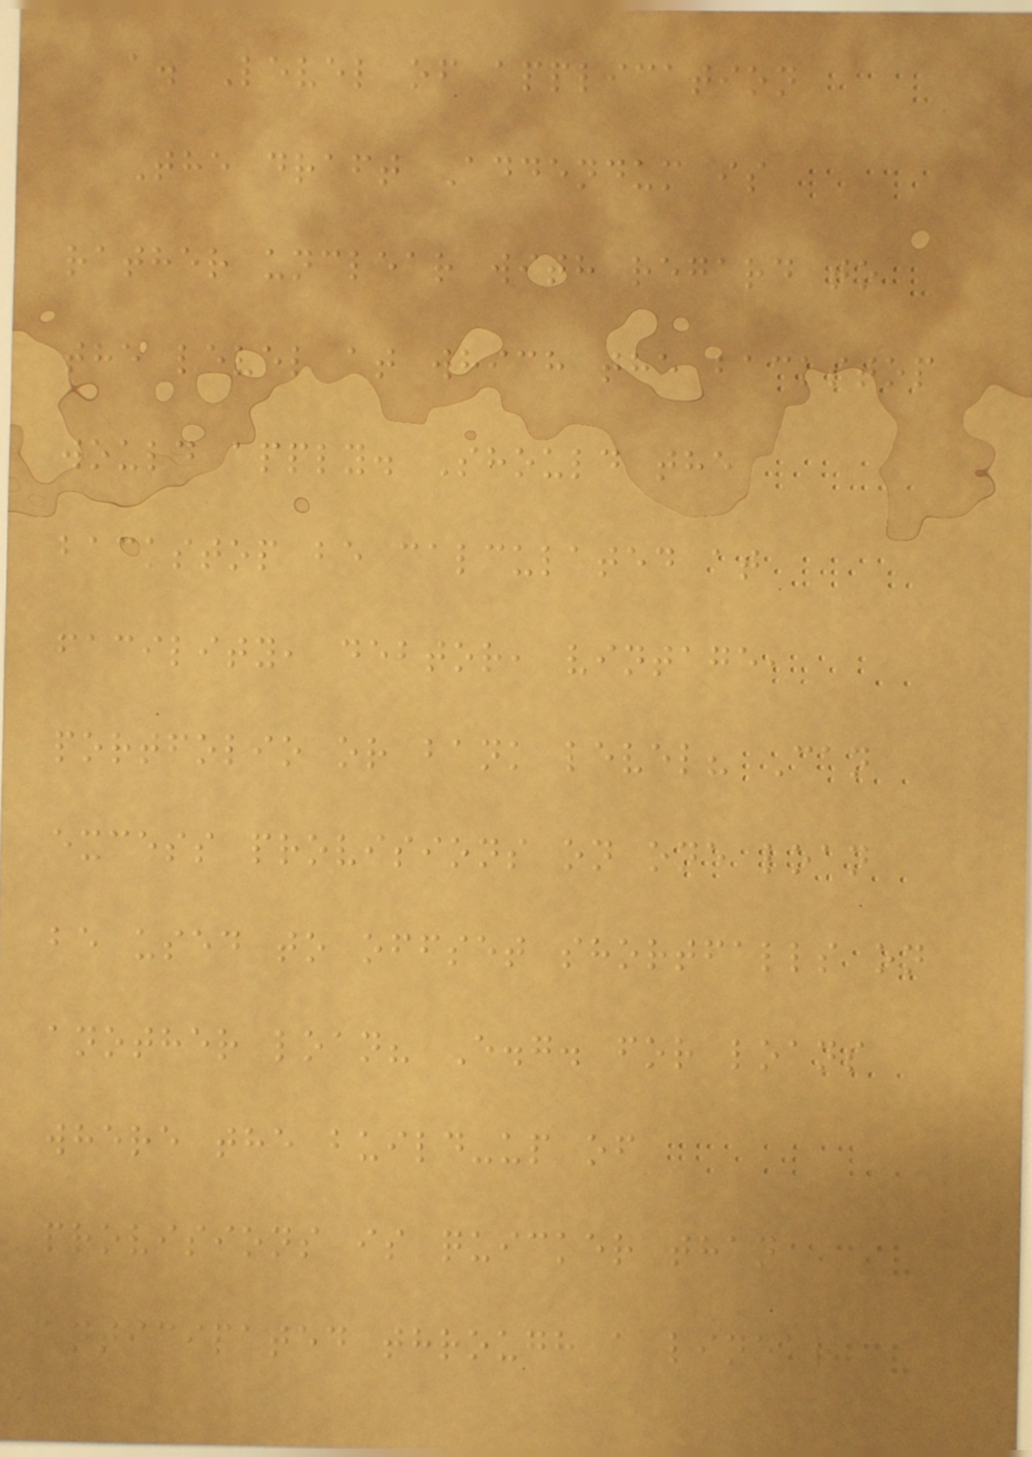a. Level of application
The draft Addendum is
rather unclear with regard to
the level at which the backstop
would apply. Should the
backstop be calculated at
facility, debtor, vintage,
portfolio or bank level? Can
excess provisions on one loan
be used to offset shortfalls on
another loan? E.g. for loans
where the build-up of
provisions is quicker than
anticipated through a linear
